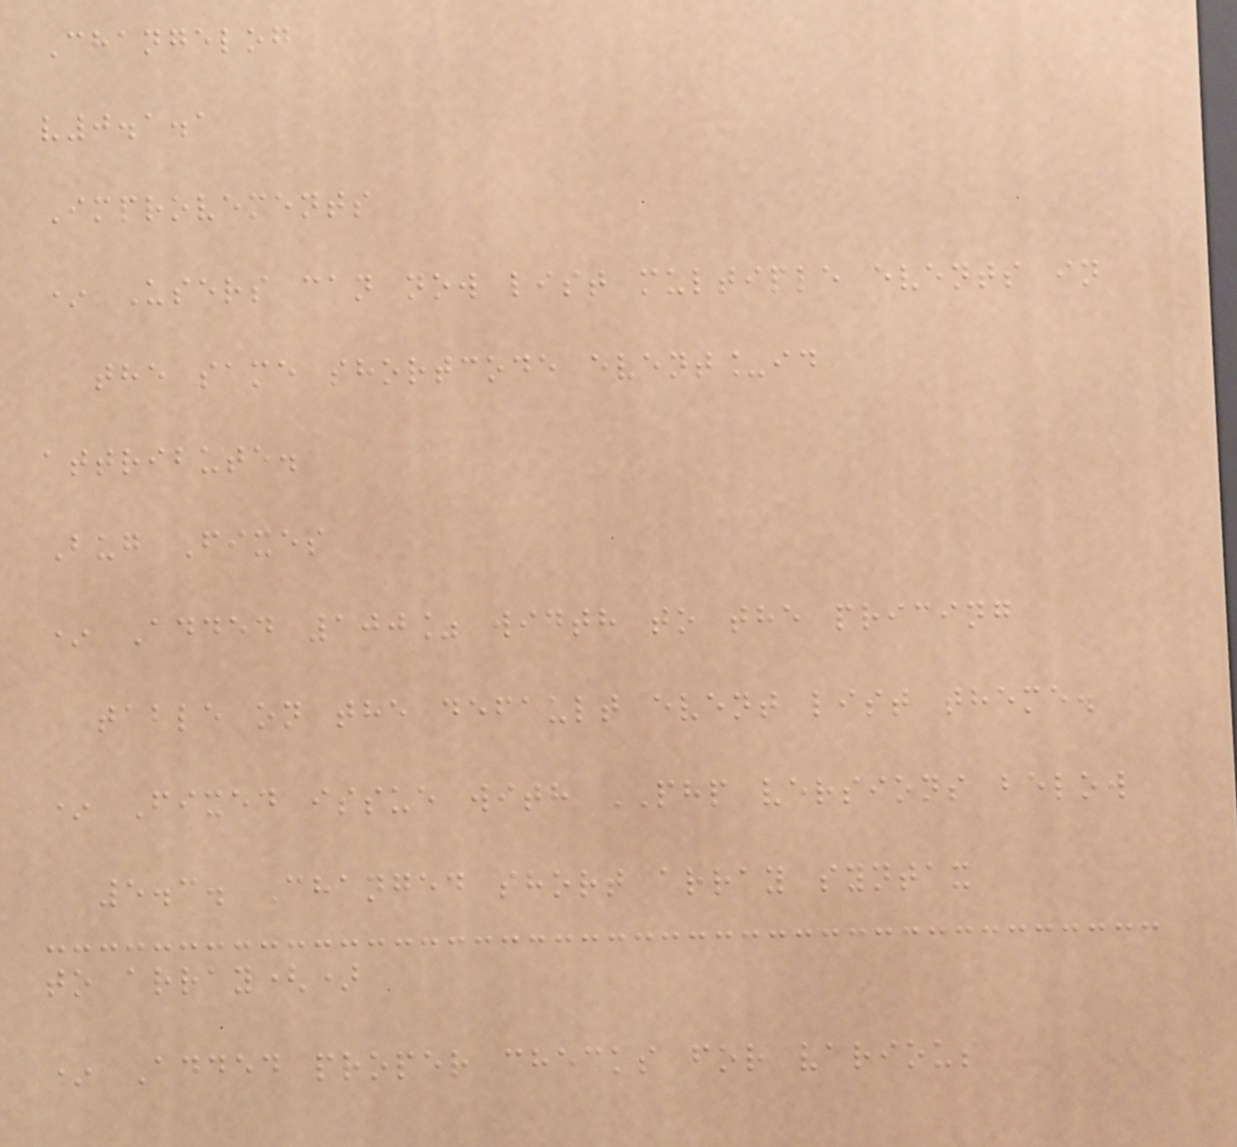Changelog
v0.1.1
Improvements
* Users can now list multiple events in
the same shortcode event_id
attribute.
Bug Fixes
* Added 100% width to the pricing
table on the default event list theme.
* Fixed issue with PHP versions below
5.3. Changed short array syntax
to array()
* Added proper checks for various
